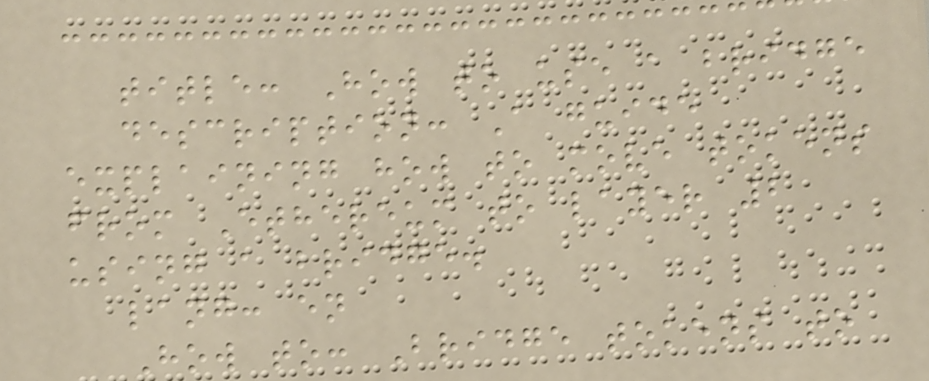title: How to use a bridge
description: A guide
explaining how to move tokens
from Ethereum to layer 2
using a bridge.
lang: en
How to: Bridge tokens to
